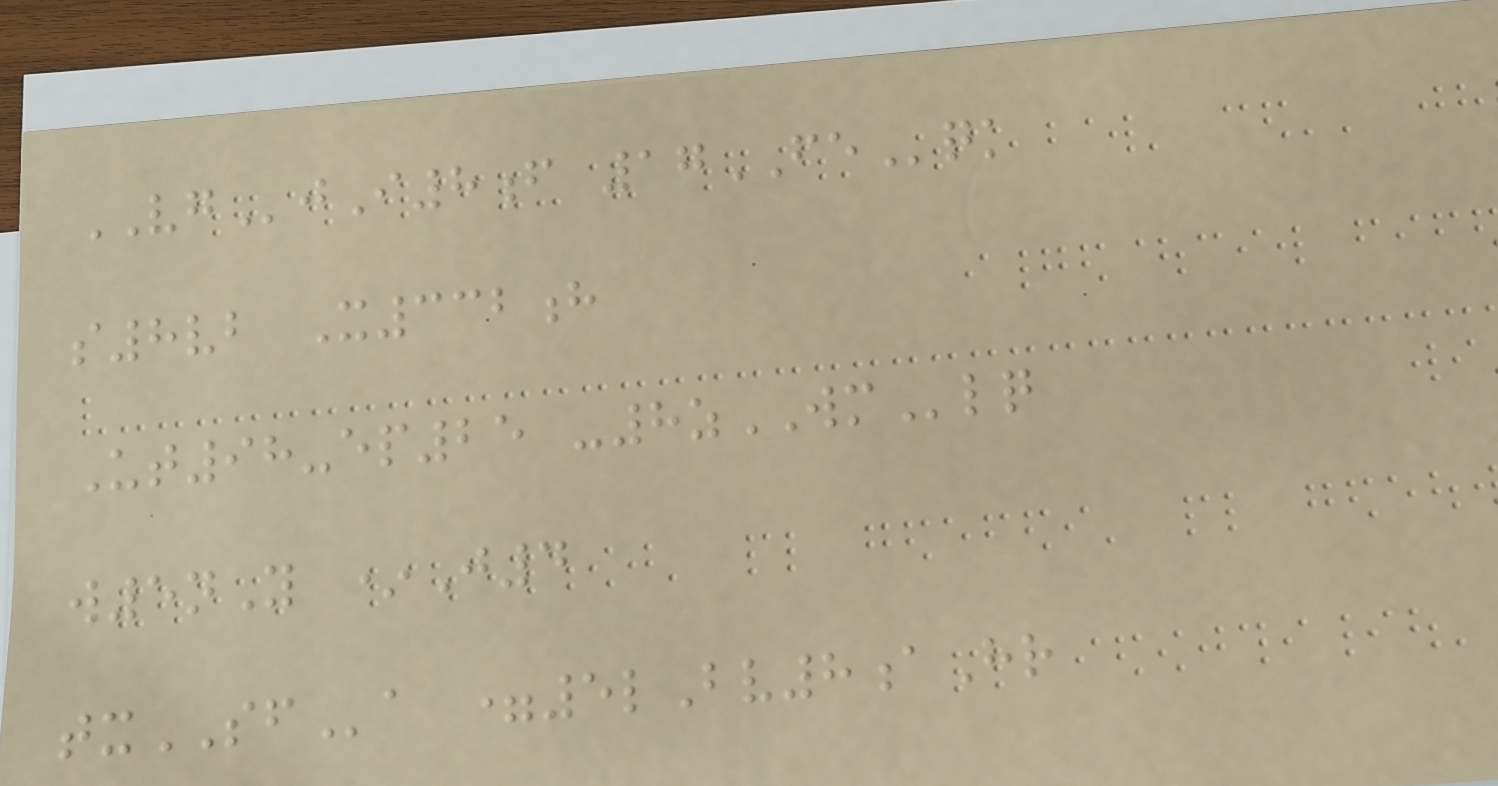VGjI8f 17FEqk
s8vb X332h
Ut98-ep25 -8zWMlq
w5nY *J4
txSFa =5lBv8aHr
